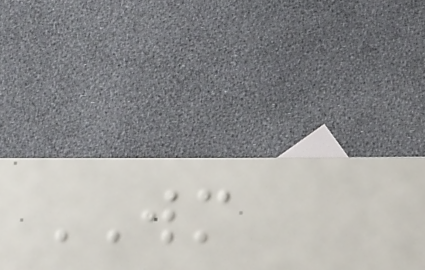WM
